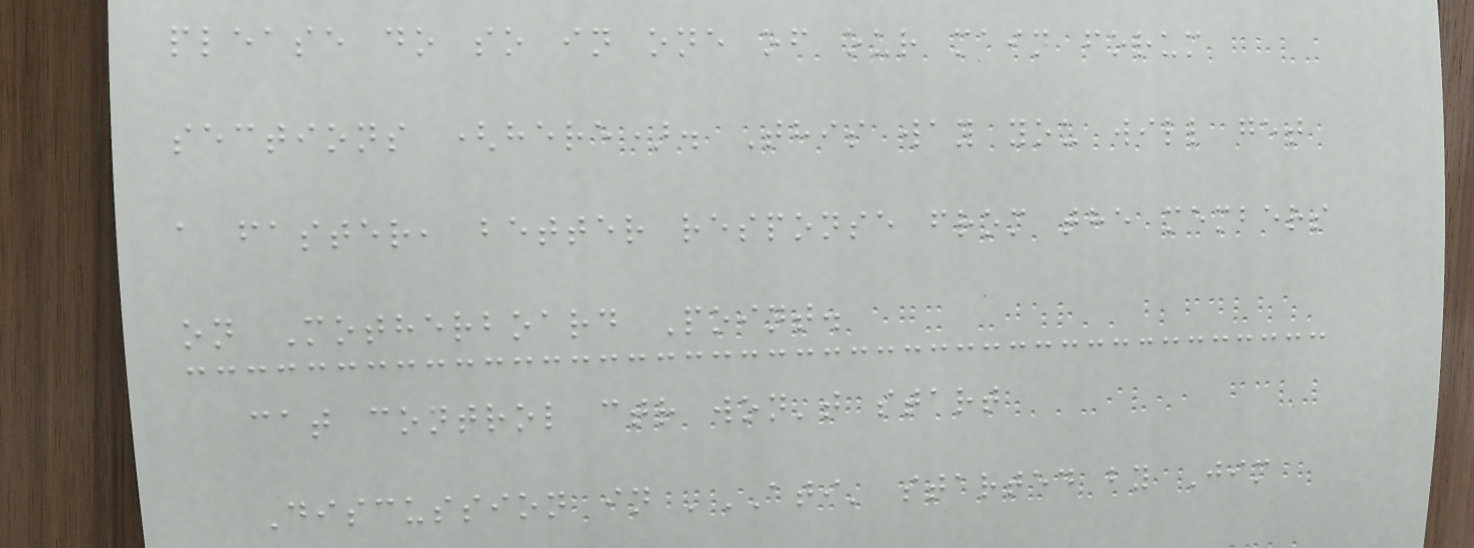please do so in one of our main forum
sections (here). This way you will get
a faster, better response from the members
on Motherboard Point.
cat control ctr won't start
Discussion in 'ATI' started by Jim
